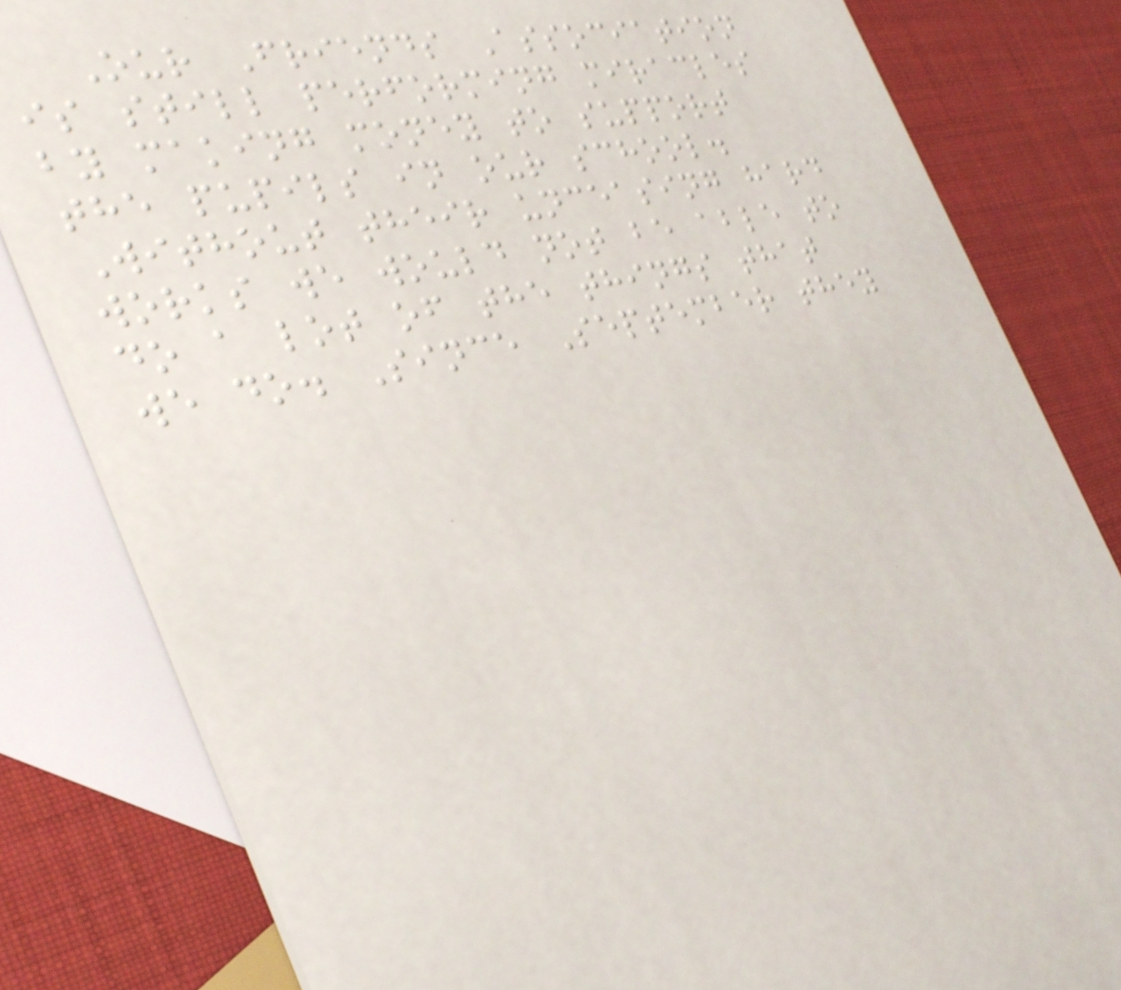Our Friends Association
is still performing miracles
by making money to support
the pupils in our school.
Without their unceasing hard
works we would not be able to
do a lot of the things that
we do. Since September they
